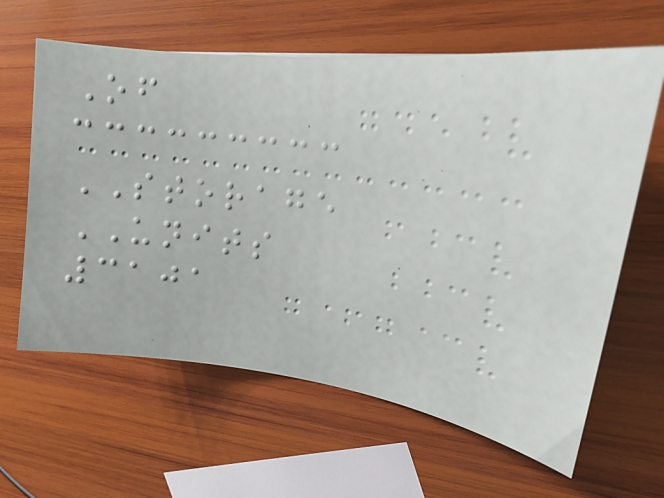Of
STORAGE
UNITS
3101
